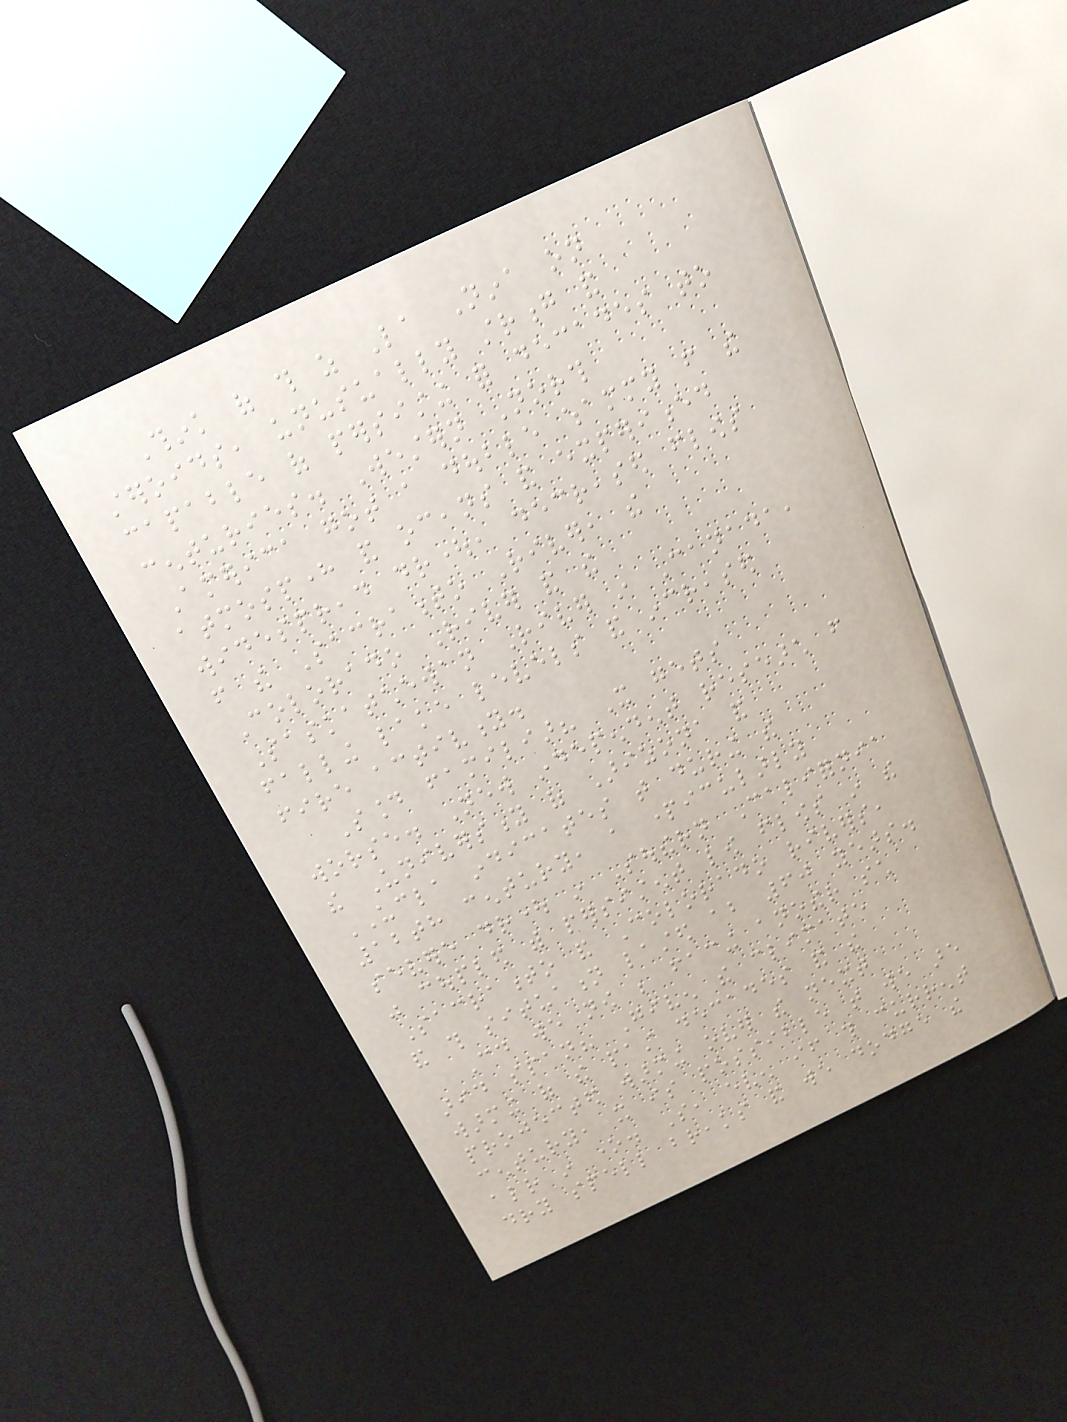Think of this as La Nina on
steroids, unusually strong and
capable of persisting for decades to
centuries. Western North
America got a double whammy from the
atmosphere and oceans and experienced
widespread drought, decreased flows
from the Sacramento River, the
Colorado River and the
Saskatchewan River in Canada,
falling lake levels and increased
fire activity.
Sound familiar? It gets
worse. New independent research from
the University of Arizona and
UCLA indicates that during the
12th century, a particularly
severe drought in Southern California
was coupled with persistent low flows in the
Sacramento and Colorado rivers,
and this situation lasted about 60 years.
Could we now be facing another such
arid span? Given the climate
warming of the past decades and the
projected warming over the next
century, it is possible that we are
already in one. So, even if this current
dry spell breaks and we dodge the
